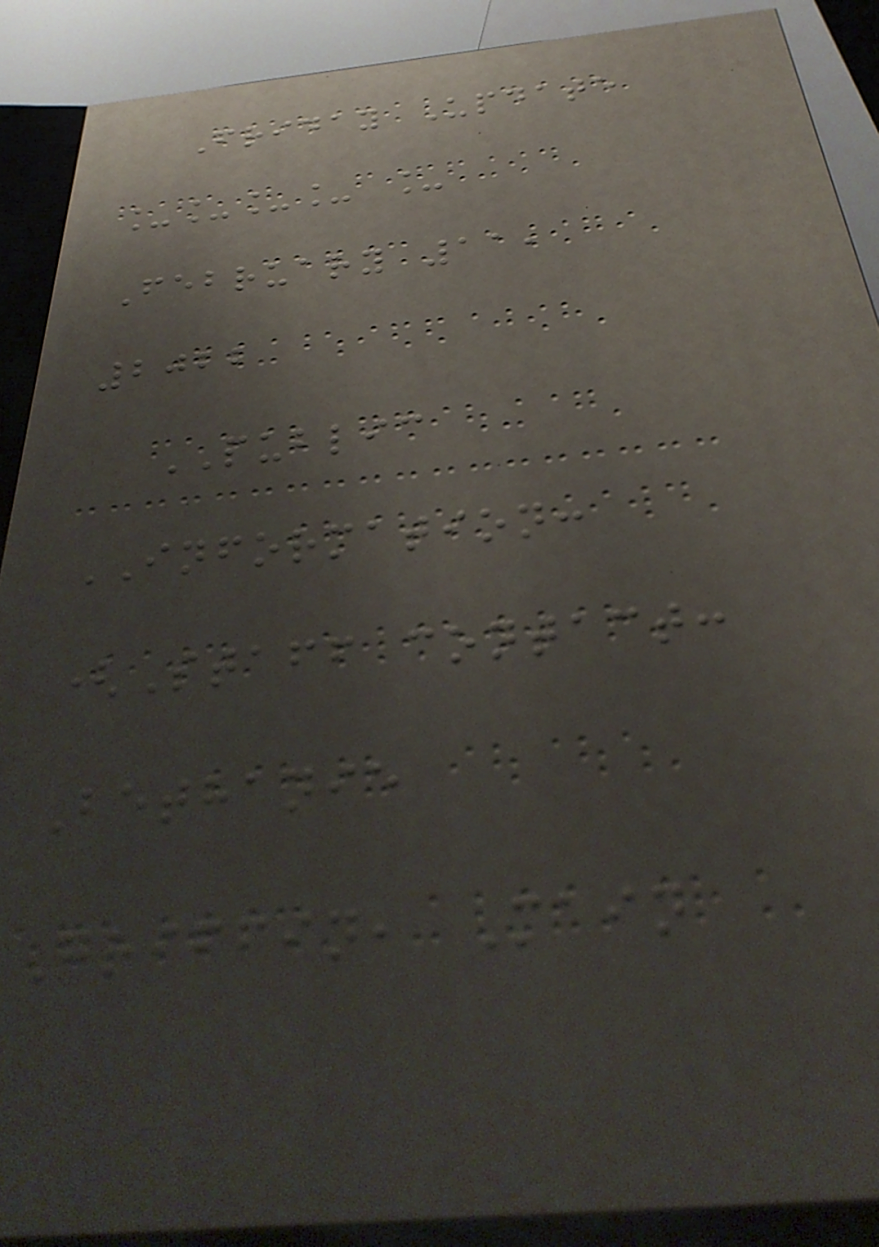Friday Update
____ _
February 11,
2022
PUBLIC
INFORMATION:
(Staff contact:
Bethanie
Griffin, Main
